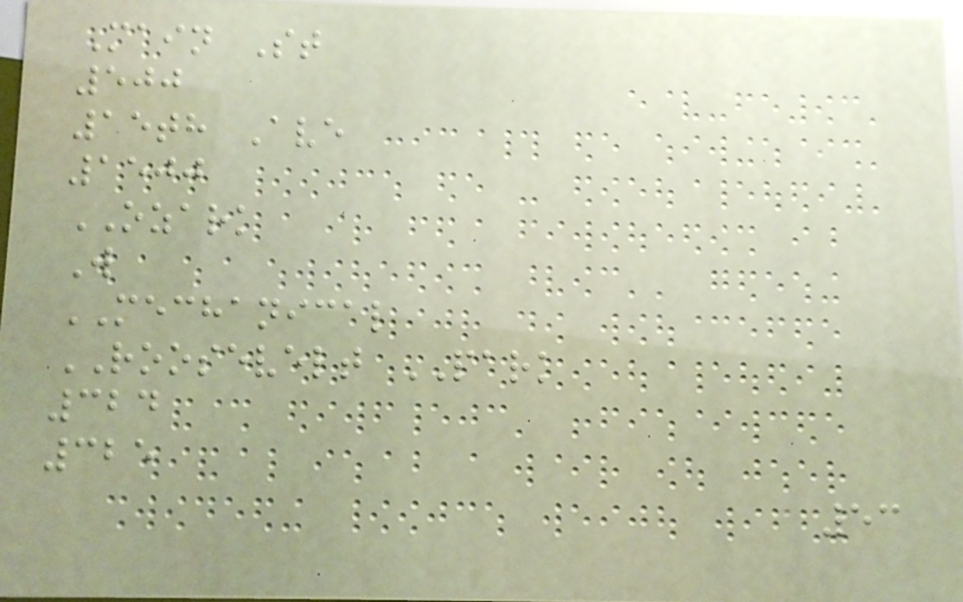Main St
500
15th Ave
1500
OZARK
W
MECHANICAL
ROOSEVELT PARK
324
325
53
